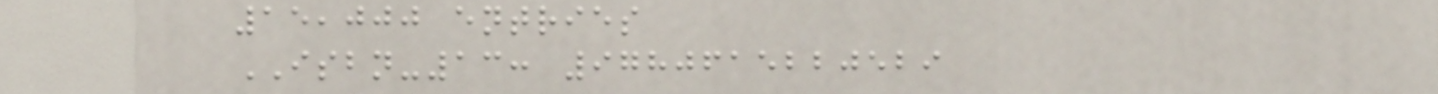15,000 entries
ISBN-13: 9780615220529
